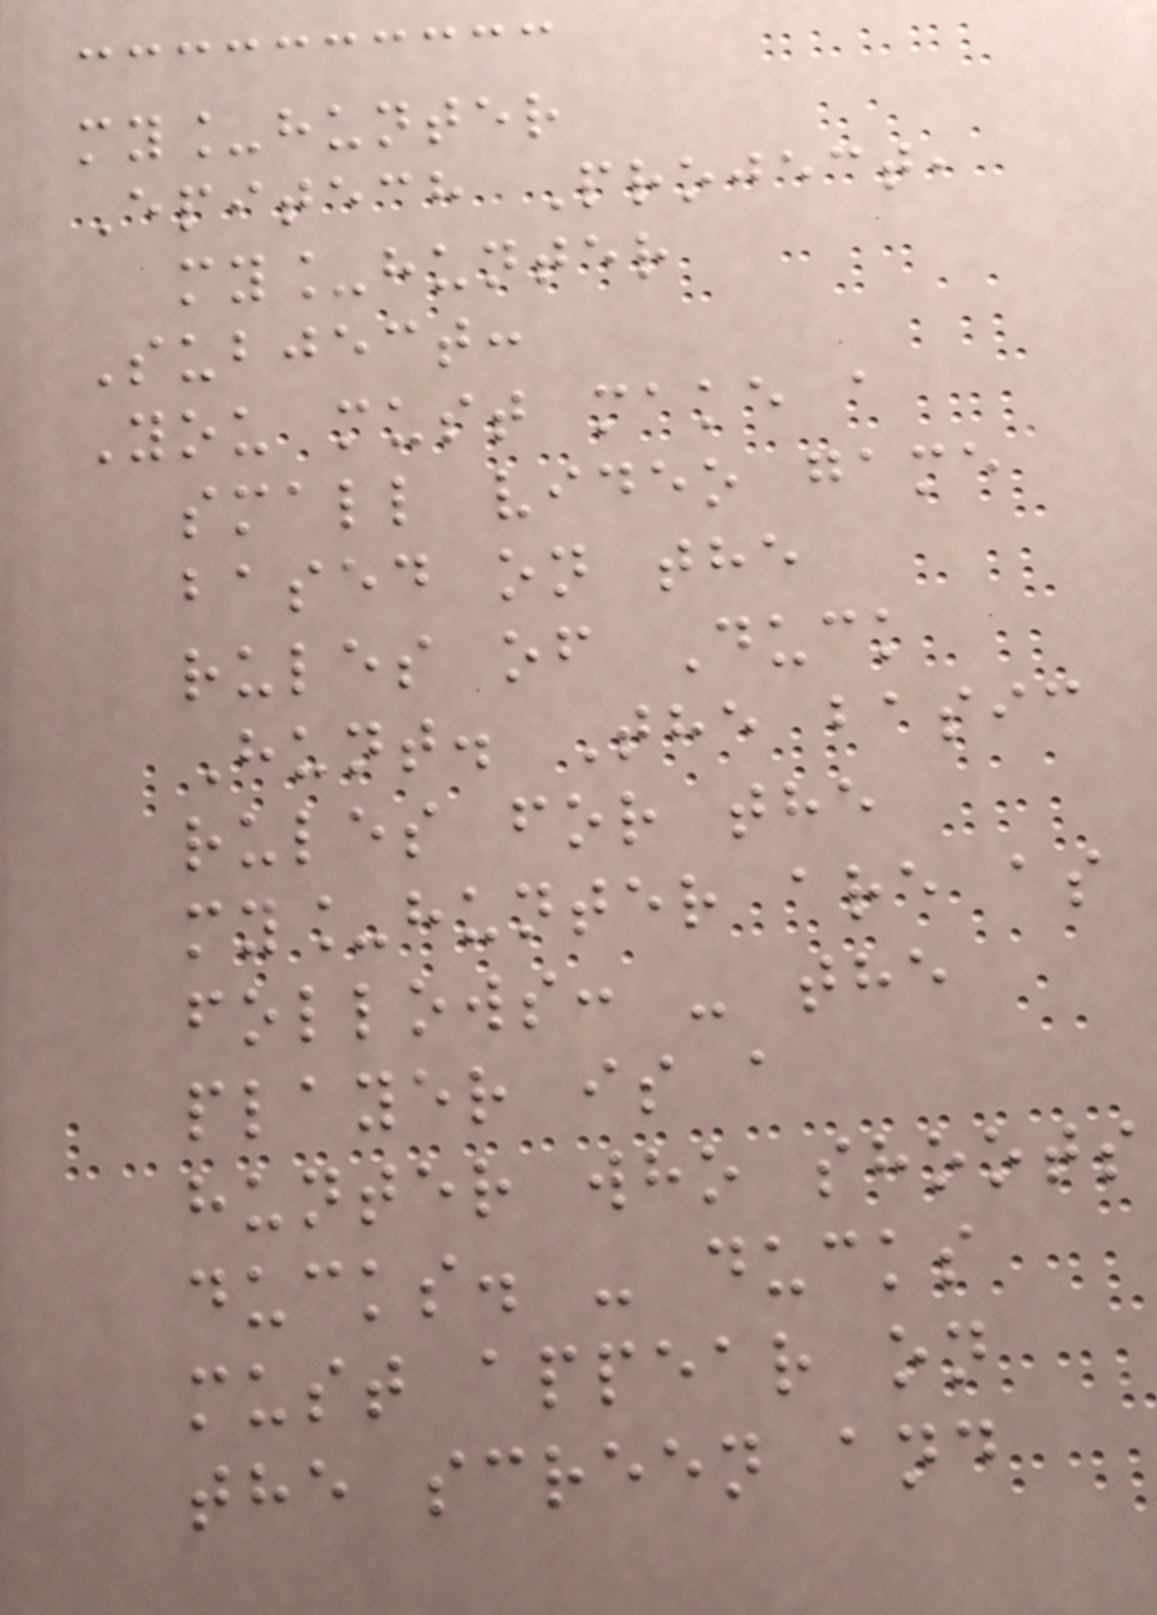my_hunter
Epitech Project,
my_hunter
Subject:
You must make a
small video game
based on the
rules of Duck
Hunt. The basic
rules for the
my_hunter are as
follows: - the
player is a
hunter who shoots
ducks. - ducks
must appear on
the screen and
